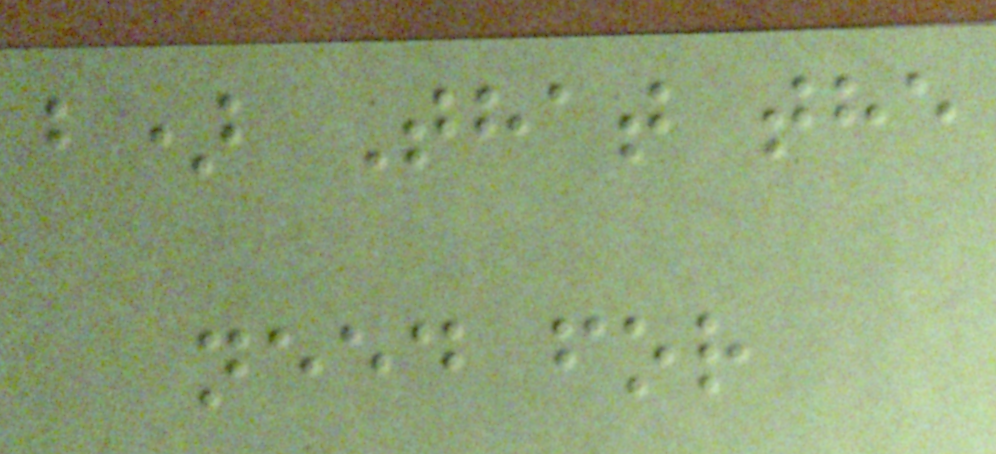b) That the
need for
